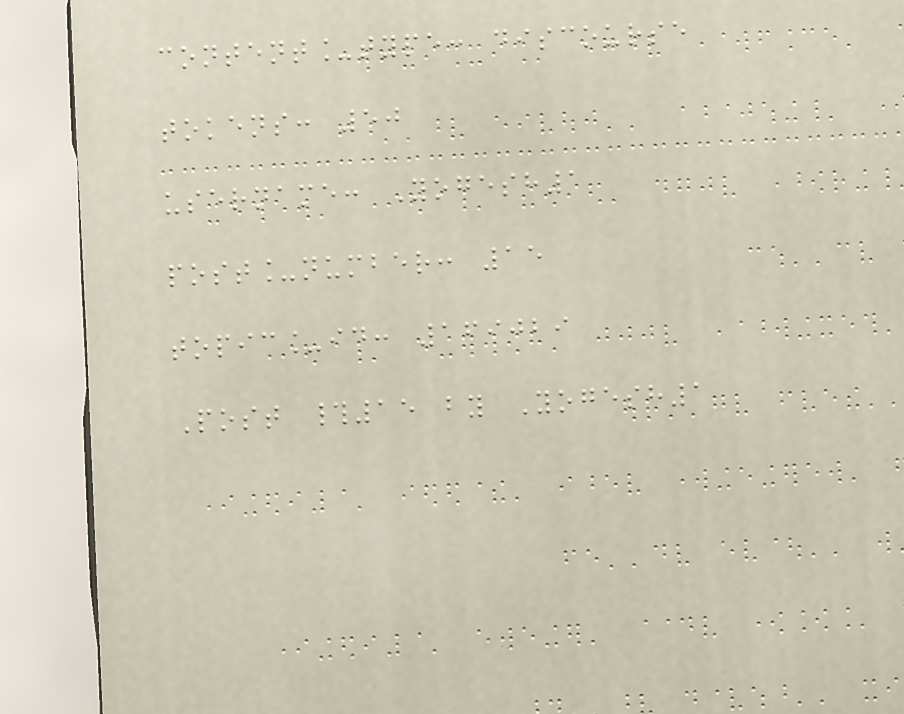content_type: discourse
tokens: 50
username: Yogesh1
post_number: 15
topic_id: 169029
Post #15 by Yogesh1
